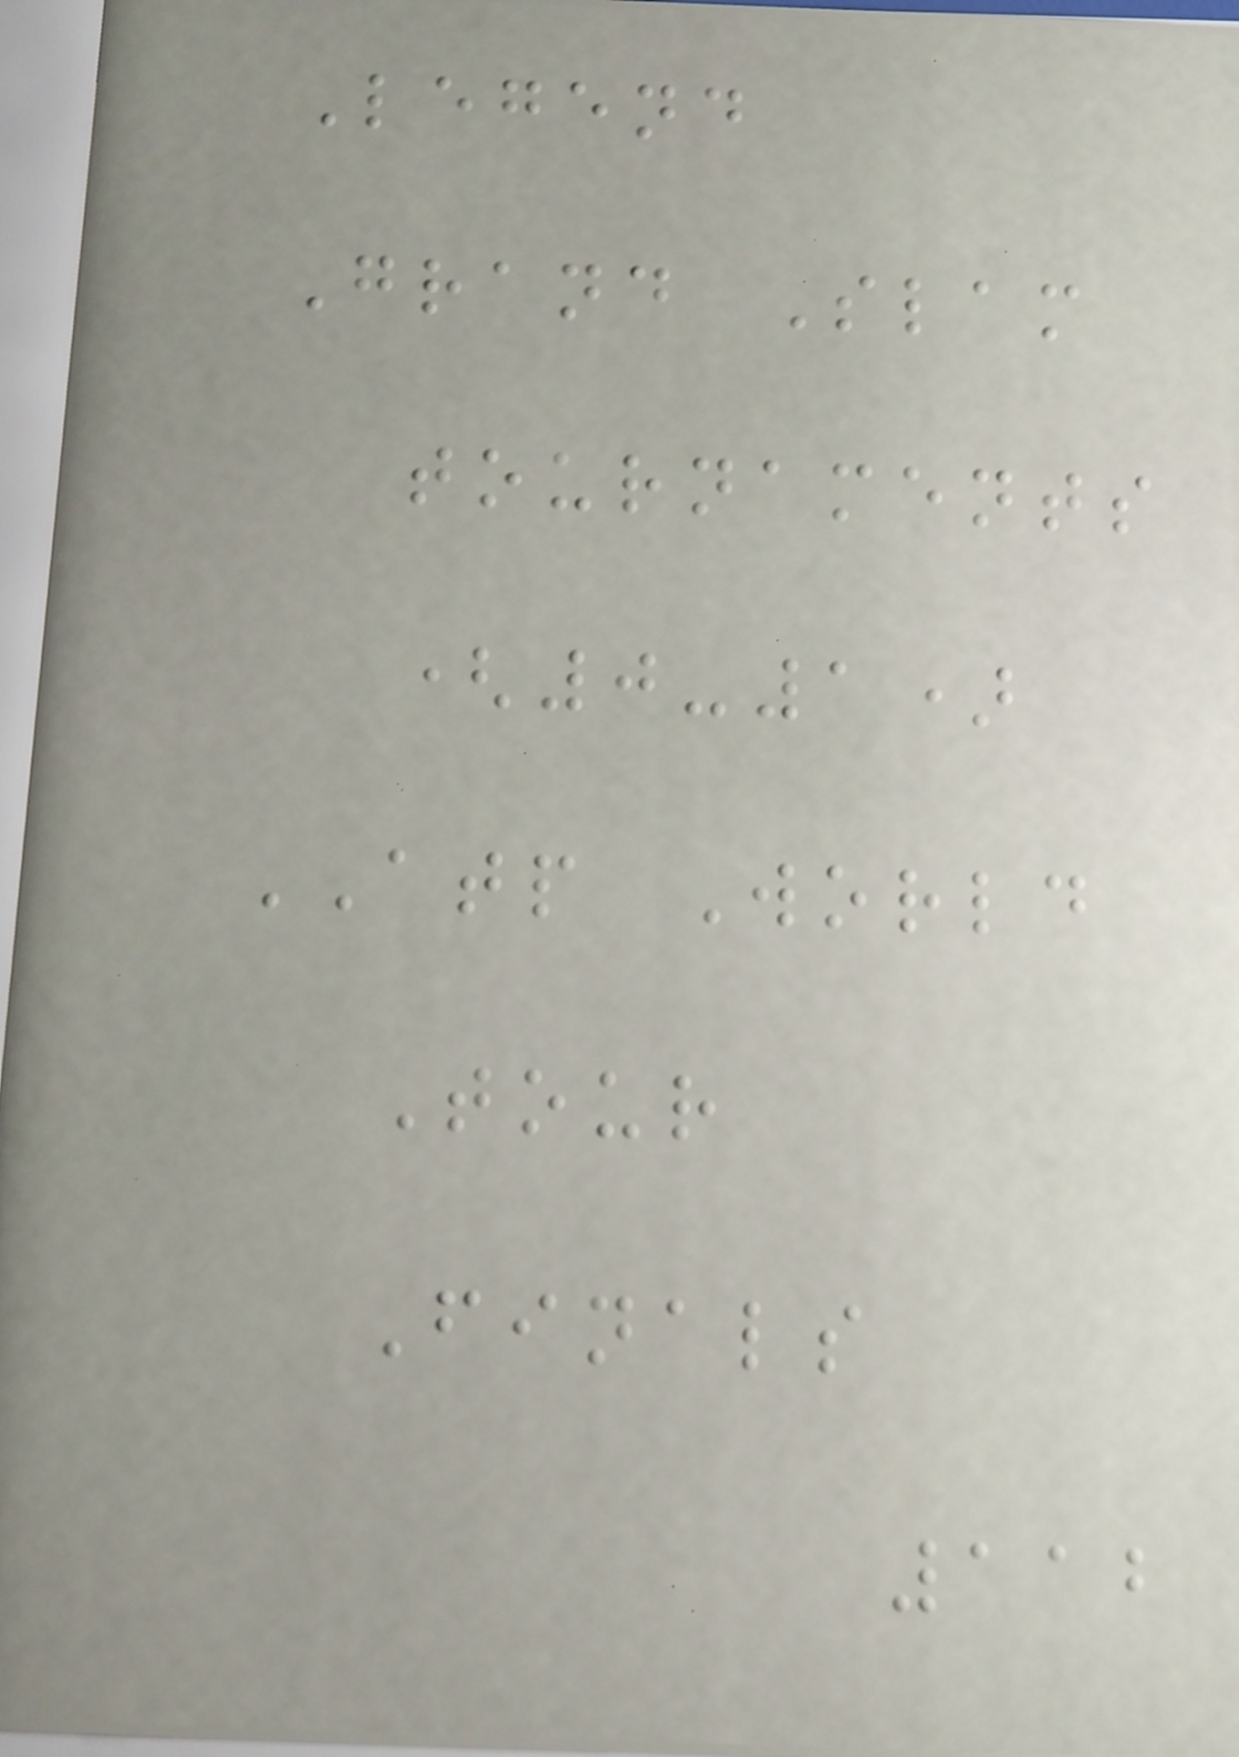Legend
Grand Slam
tournaments
(0-1)
ATP World
Tour
Finals
112
